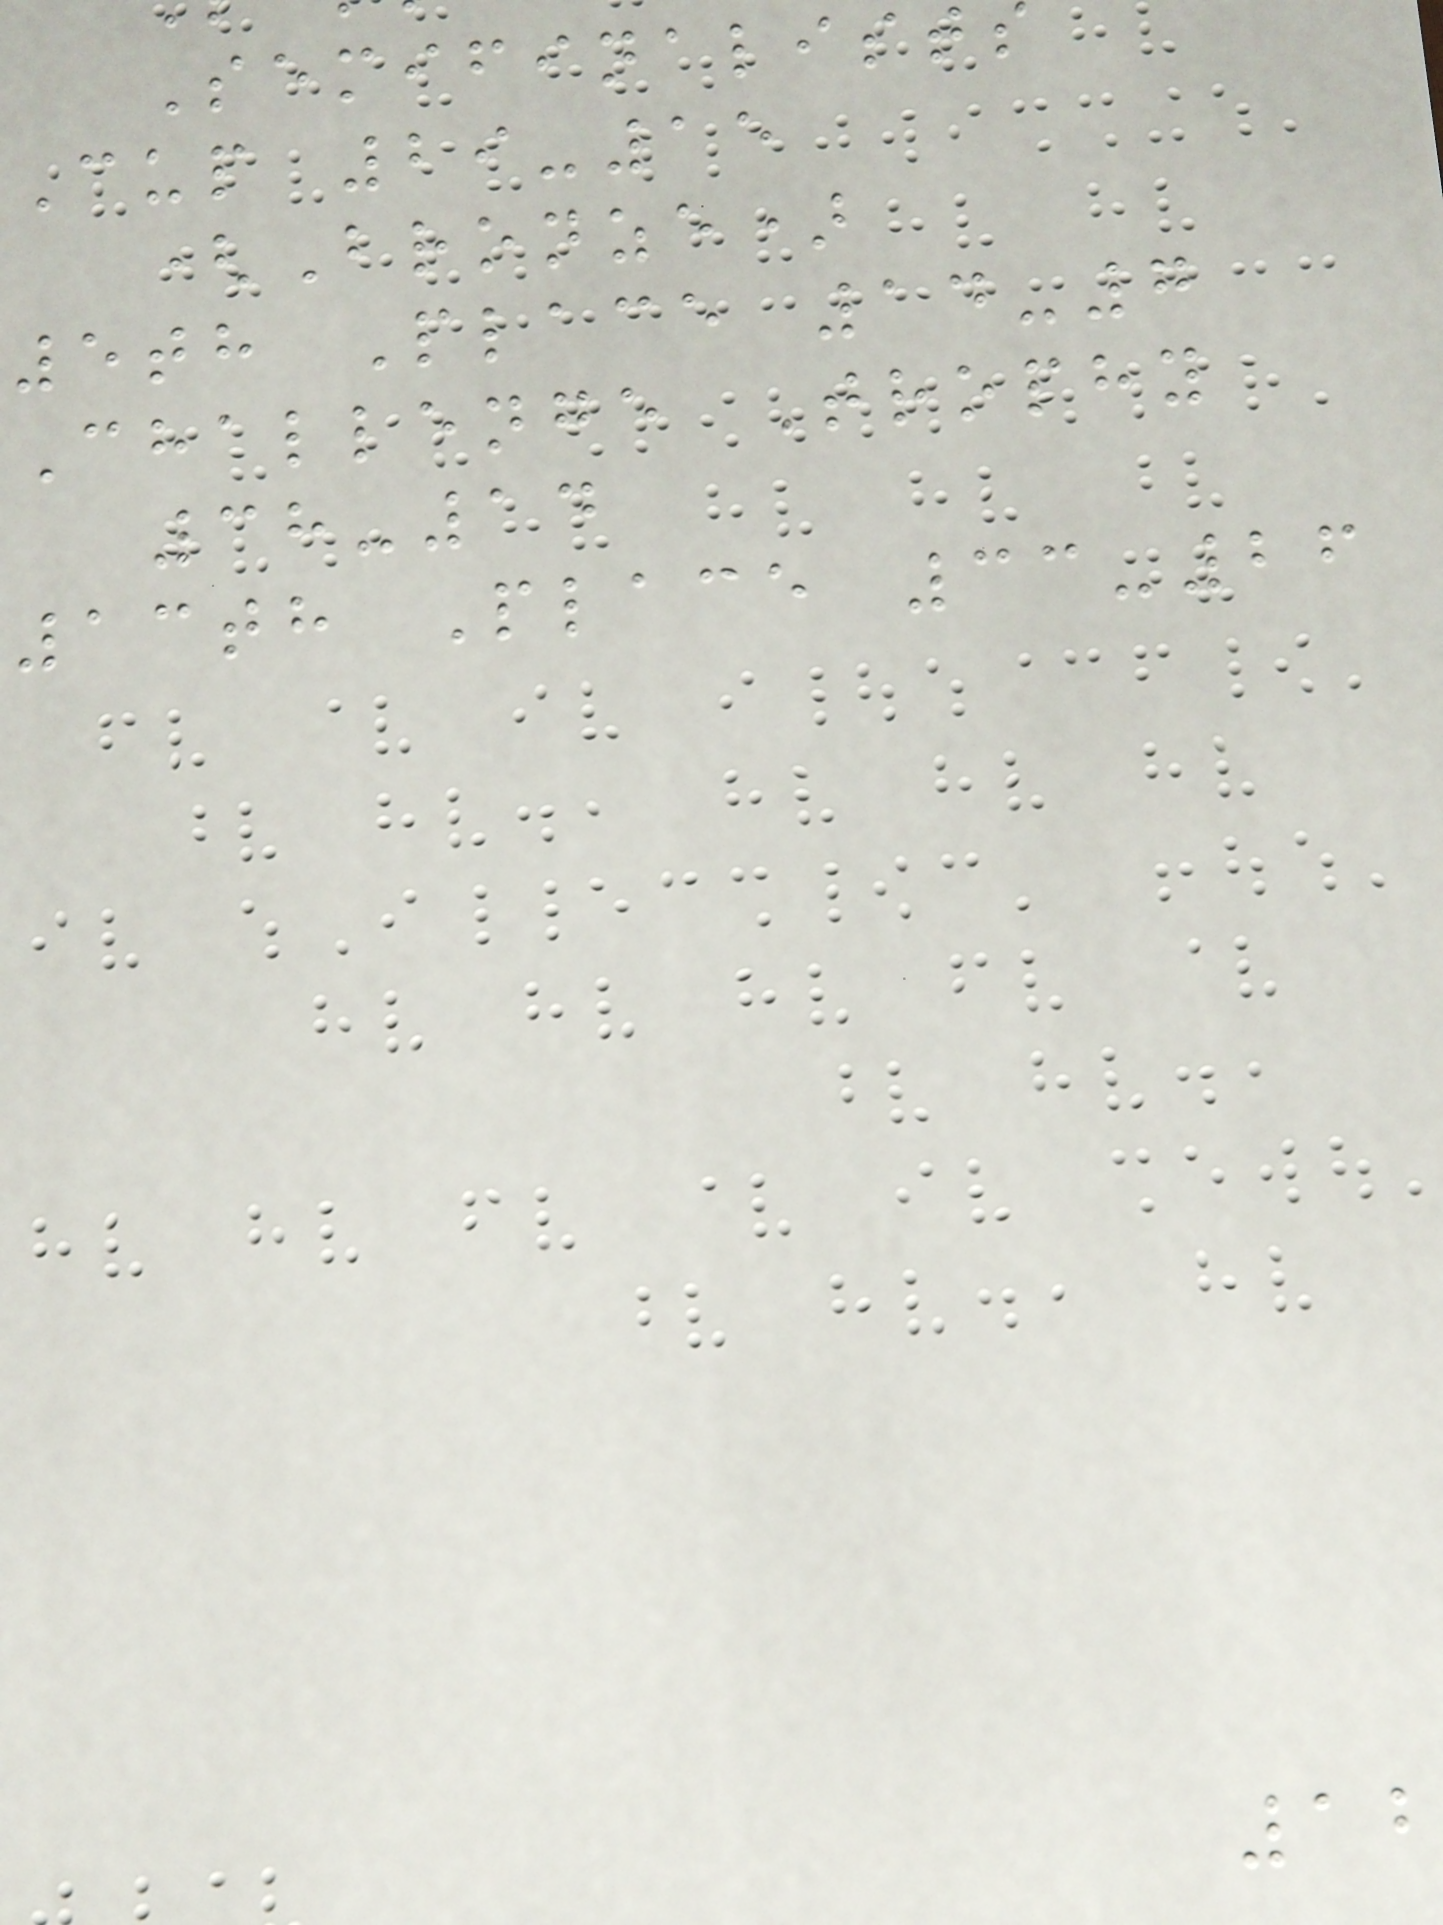Semifinalist
Cup 29-15
(Bronze)
5th Place 14-7
Challenge Trophy
38-14
13th Place 33-26
